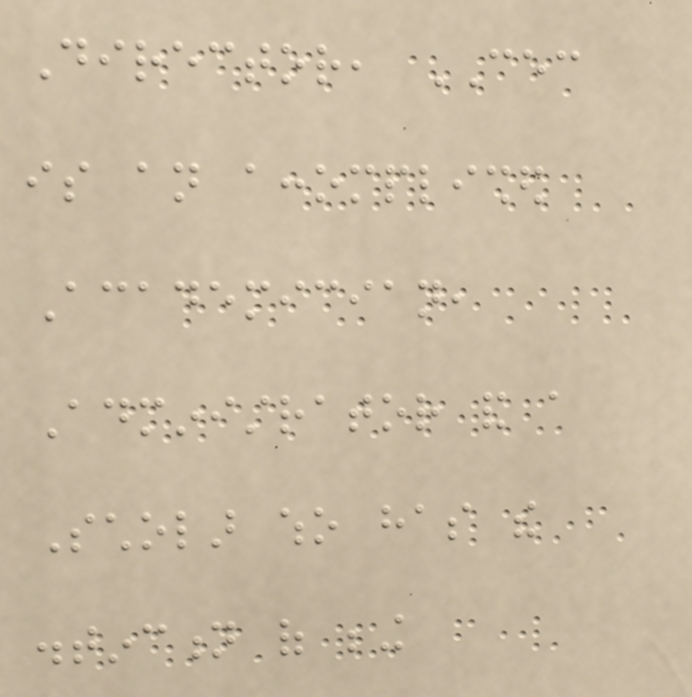Director, CEC
is an accomplished
Academician,
Administrator and a
Scholar who has the
distinction of being
